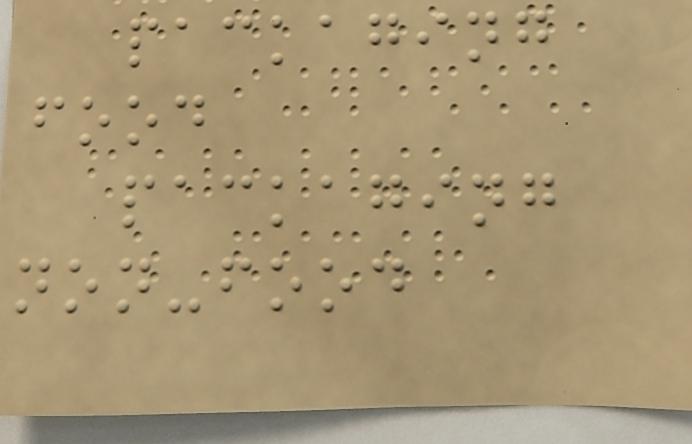packaging
food
packaging
non-food
